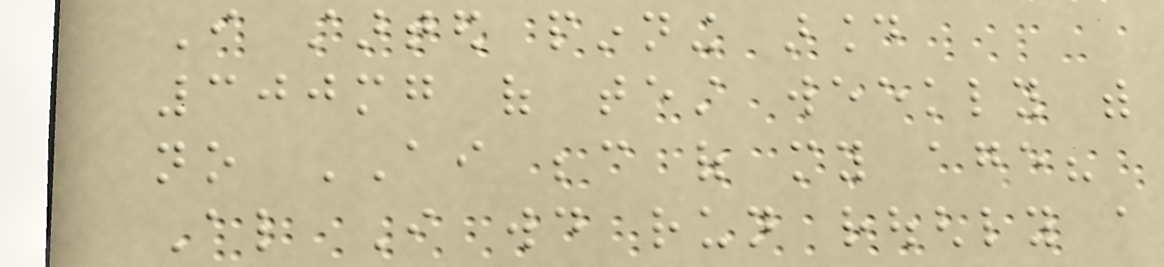I started pinning around
300mg of test weekly with
no AI because of my age?
Also I would run roughly a
